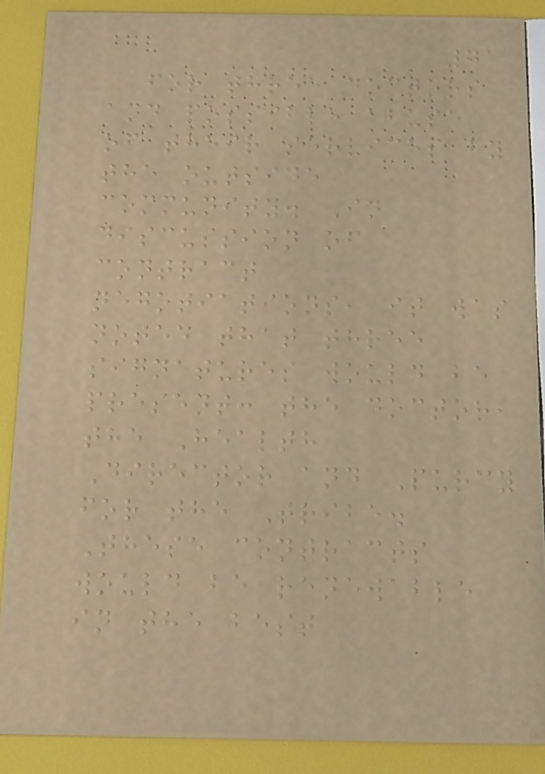71
for three doctors
and possible abuse
of their services by
the outside
community. In
discussion of
contract
negotiations, it was
noted that three
signatures would be
present: the doctor,
the Health
Director and Purcy
for the Tribe.
These contracts
would be renewable
in the best
